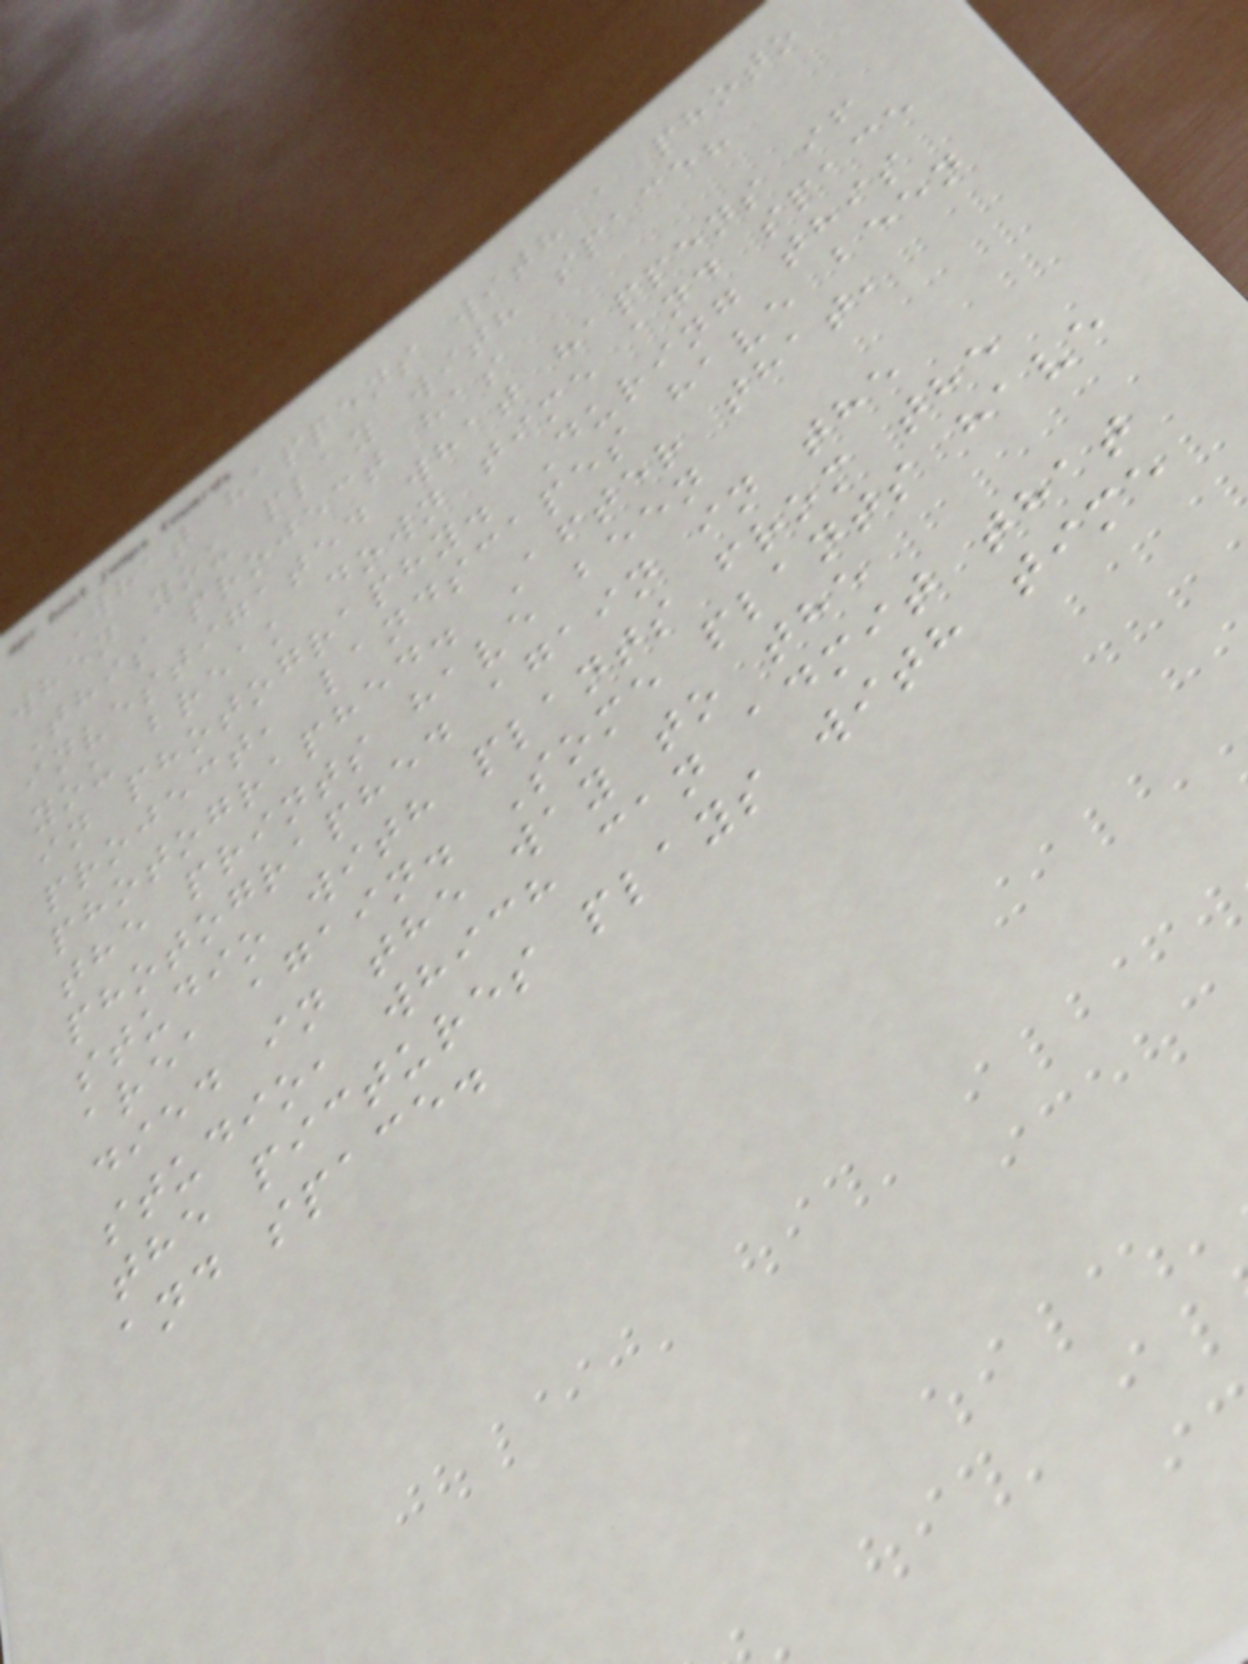What happens with a photo
when you play with space?
This project has
investigated what happens if
you break down time and space
in photography. During this
project, landscapes have been
photographed. After that,
the prints have been
photographed again in the
studio with plants from the
area again. Some plants have
died in the way to the
studio, which can admit that
the pictures plays with time
and space.
